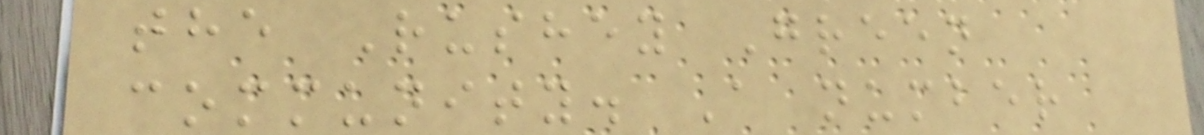the Rushey Green
community. A number
